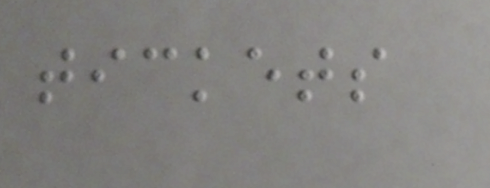tickets
